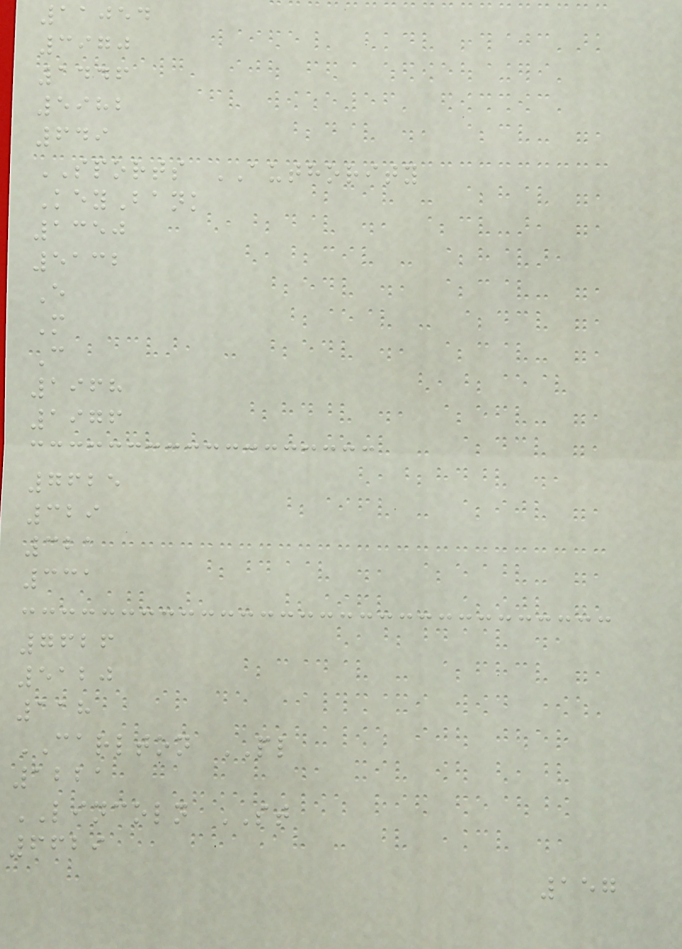11054
3970
1446
5982
649
SPORTS AUTHORITY
KeyBank
1350
5132
E
M
C
1968
1976
7625
329
321
331
7626
5120
118
CARLTON PL
1221
LINCOLN ST
6629
157
